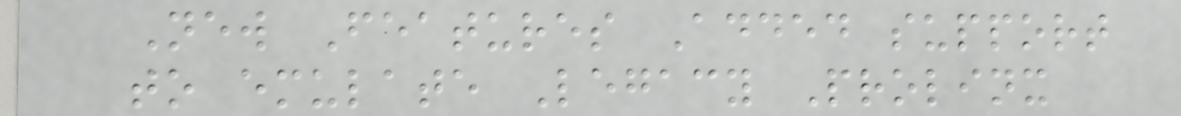New Features Added support
to emulate Legacy Prolinx
